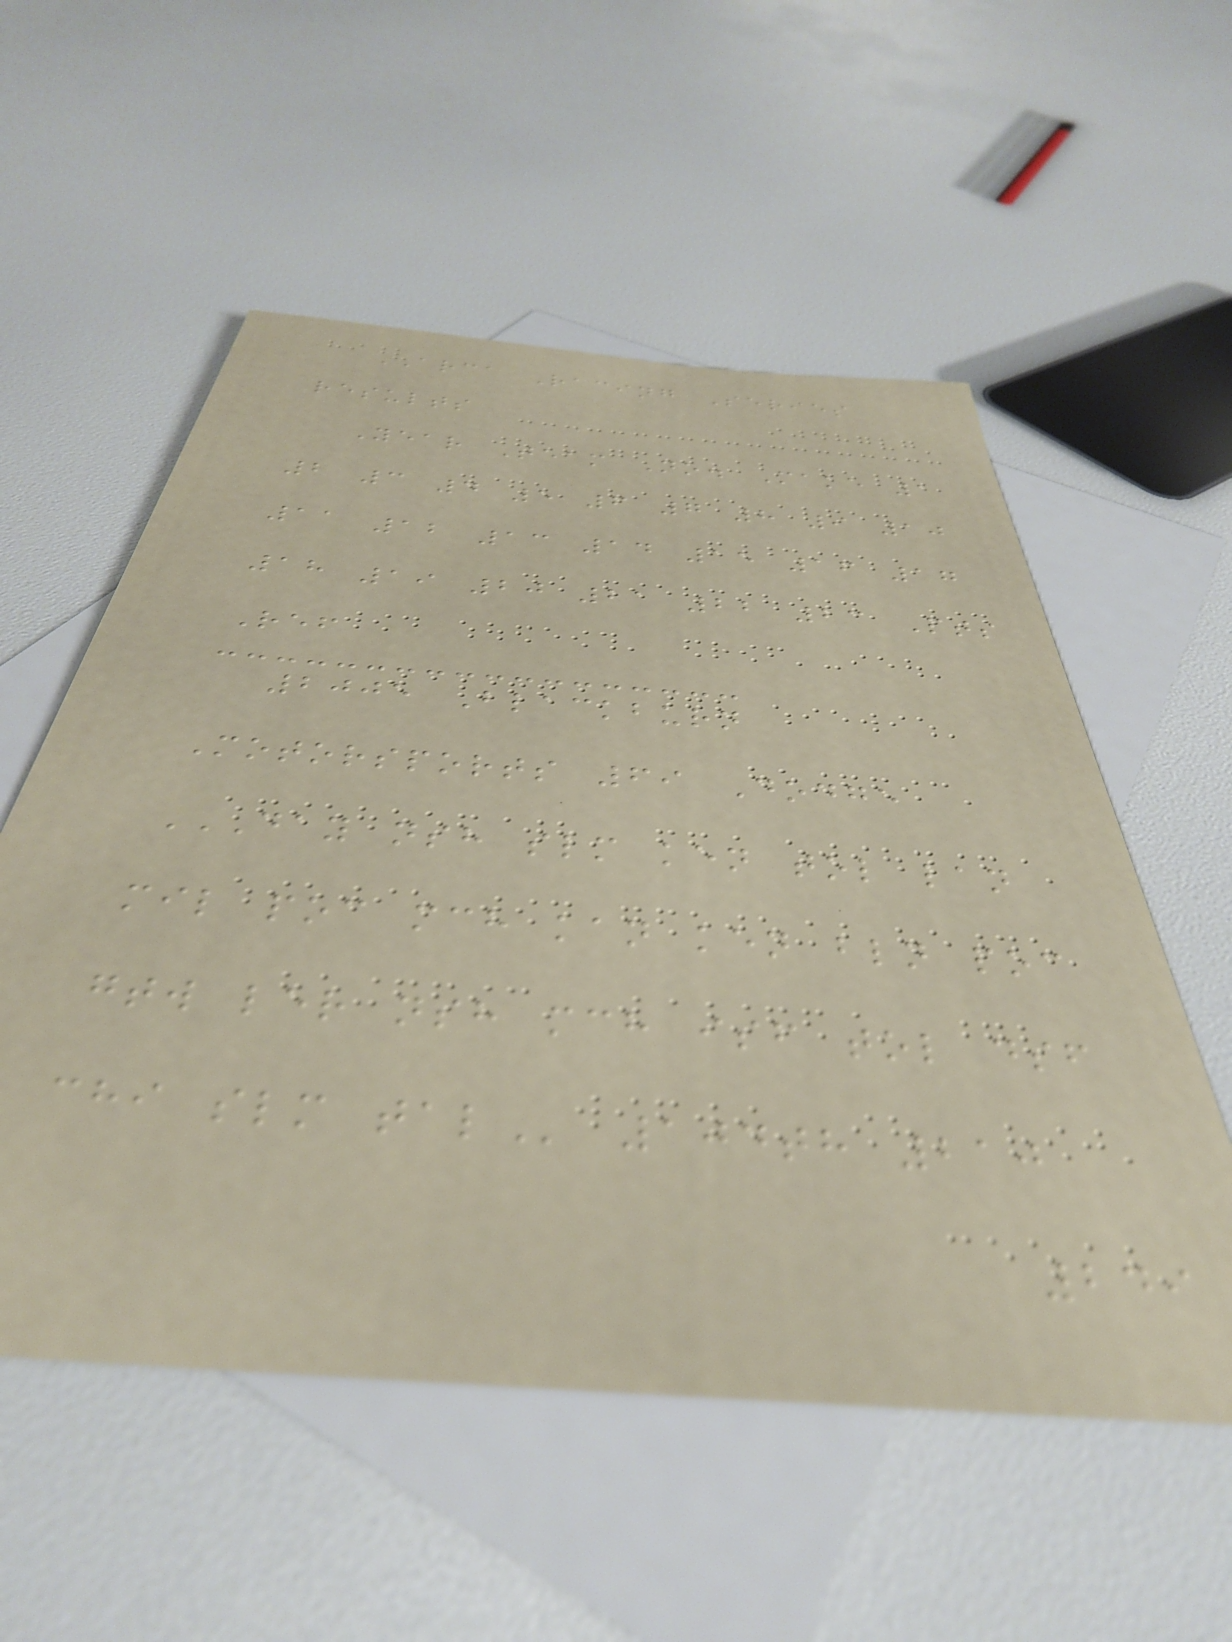ARCA Racing Series
results
Year Team No. Make 1
2 3 4 5 6 7 8 9 10
11 12 13 14 15 16 17
18 19 20 21 22 23 Pts
Ref
2005 Blackburn
Motorsports 69 Dodge
DAY NSH SLM KEN TOL LAN
MIL POC MCH KAN KEN BLN POC
GTW LER NSH MCH ISF TOL DSF
CHI SLM TAL 104th 210
249
